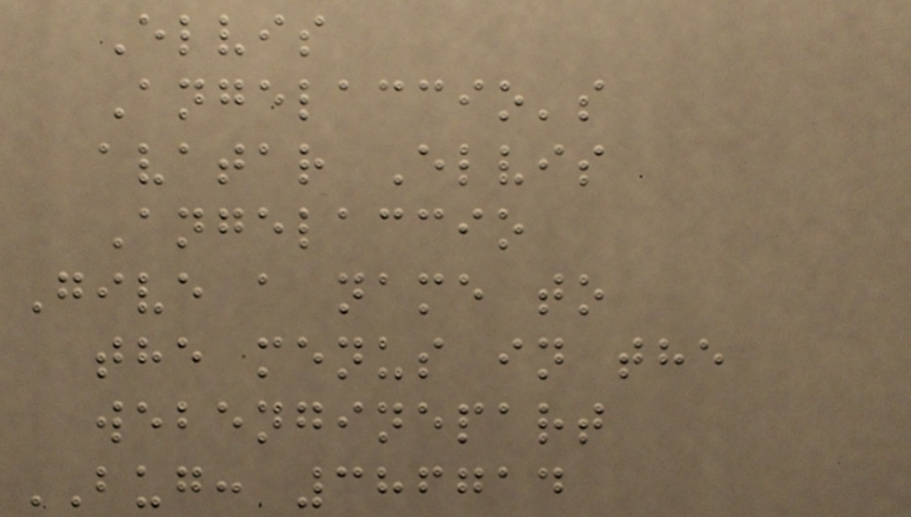Elvis
Angelaccio's
avatar Elvis
Angelaccio
Give a name to
the menus in the
webenginepart
BUG: 386714
